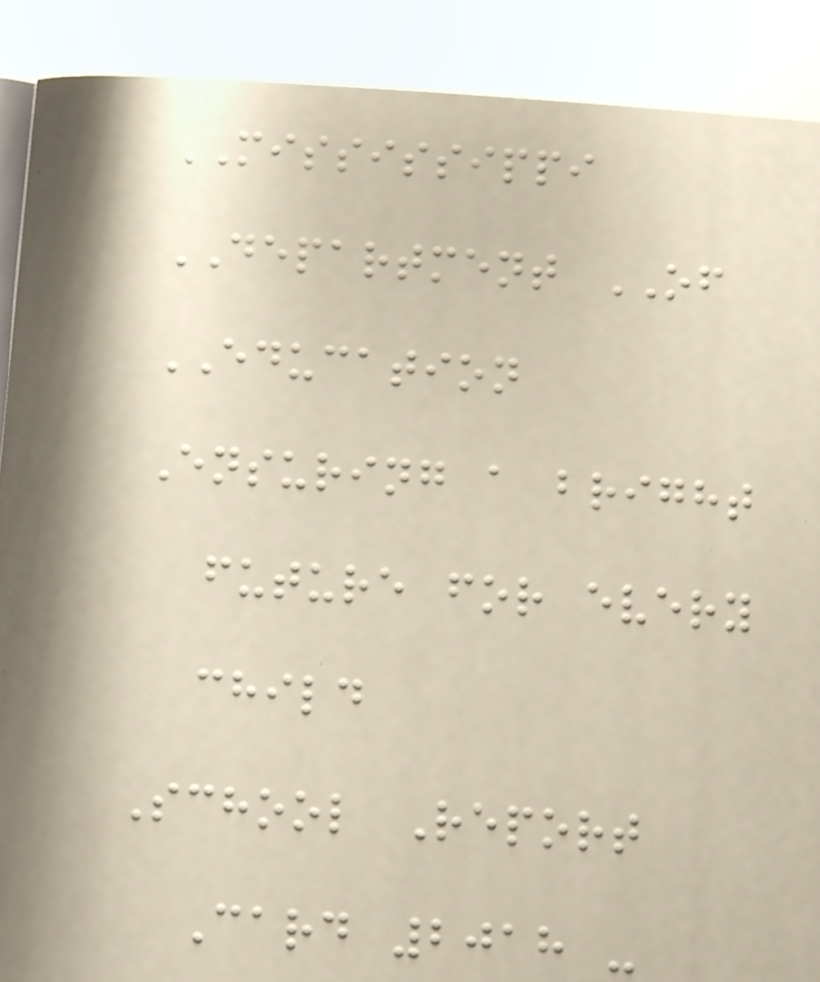MISSISSIPPI
DEPARTMENT OF
EDUCATION
Ensuring a bright
future for every
child
School Report
Card 2018 -
